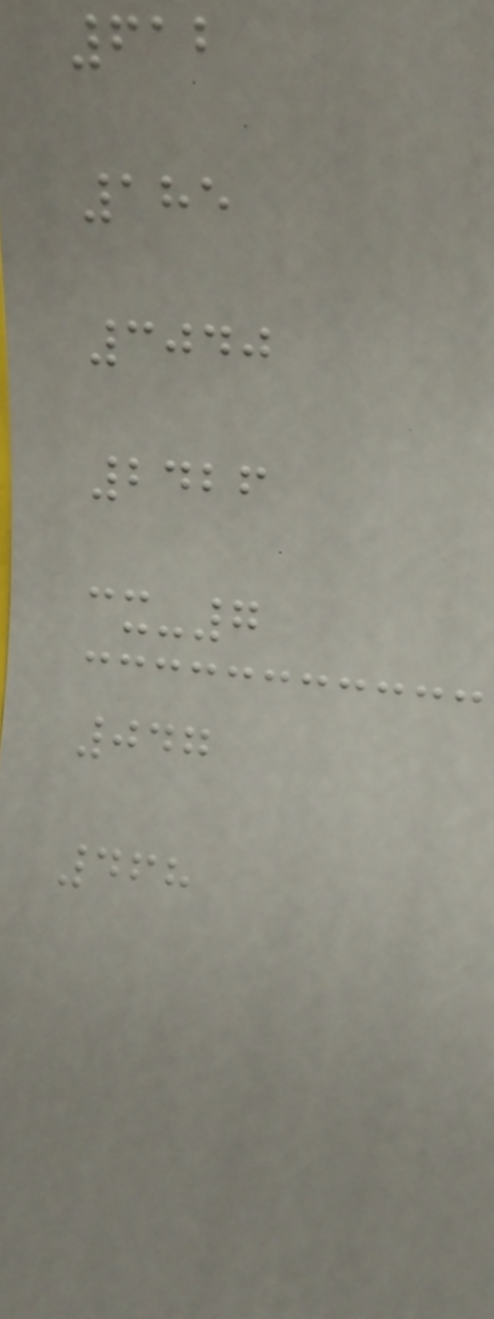612
185
3040
2426
cx-7
047
468
